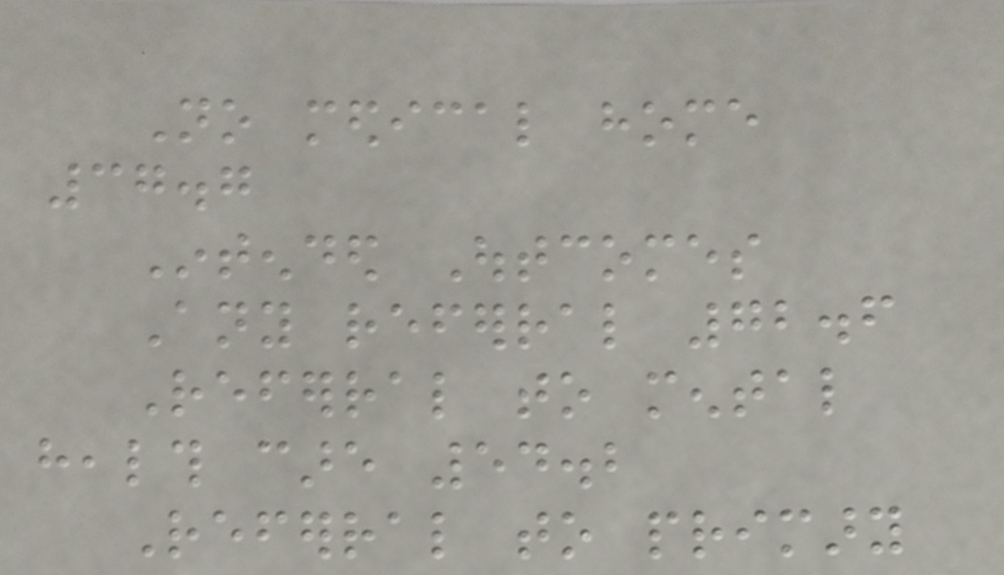No medical home
37.7
Intended Outcomes
Any referral 72.6
Referral to mental
health care 54.2
Referral to primary
